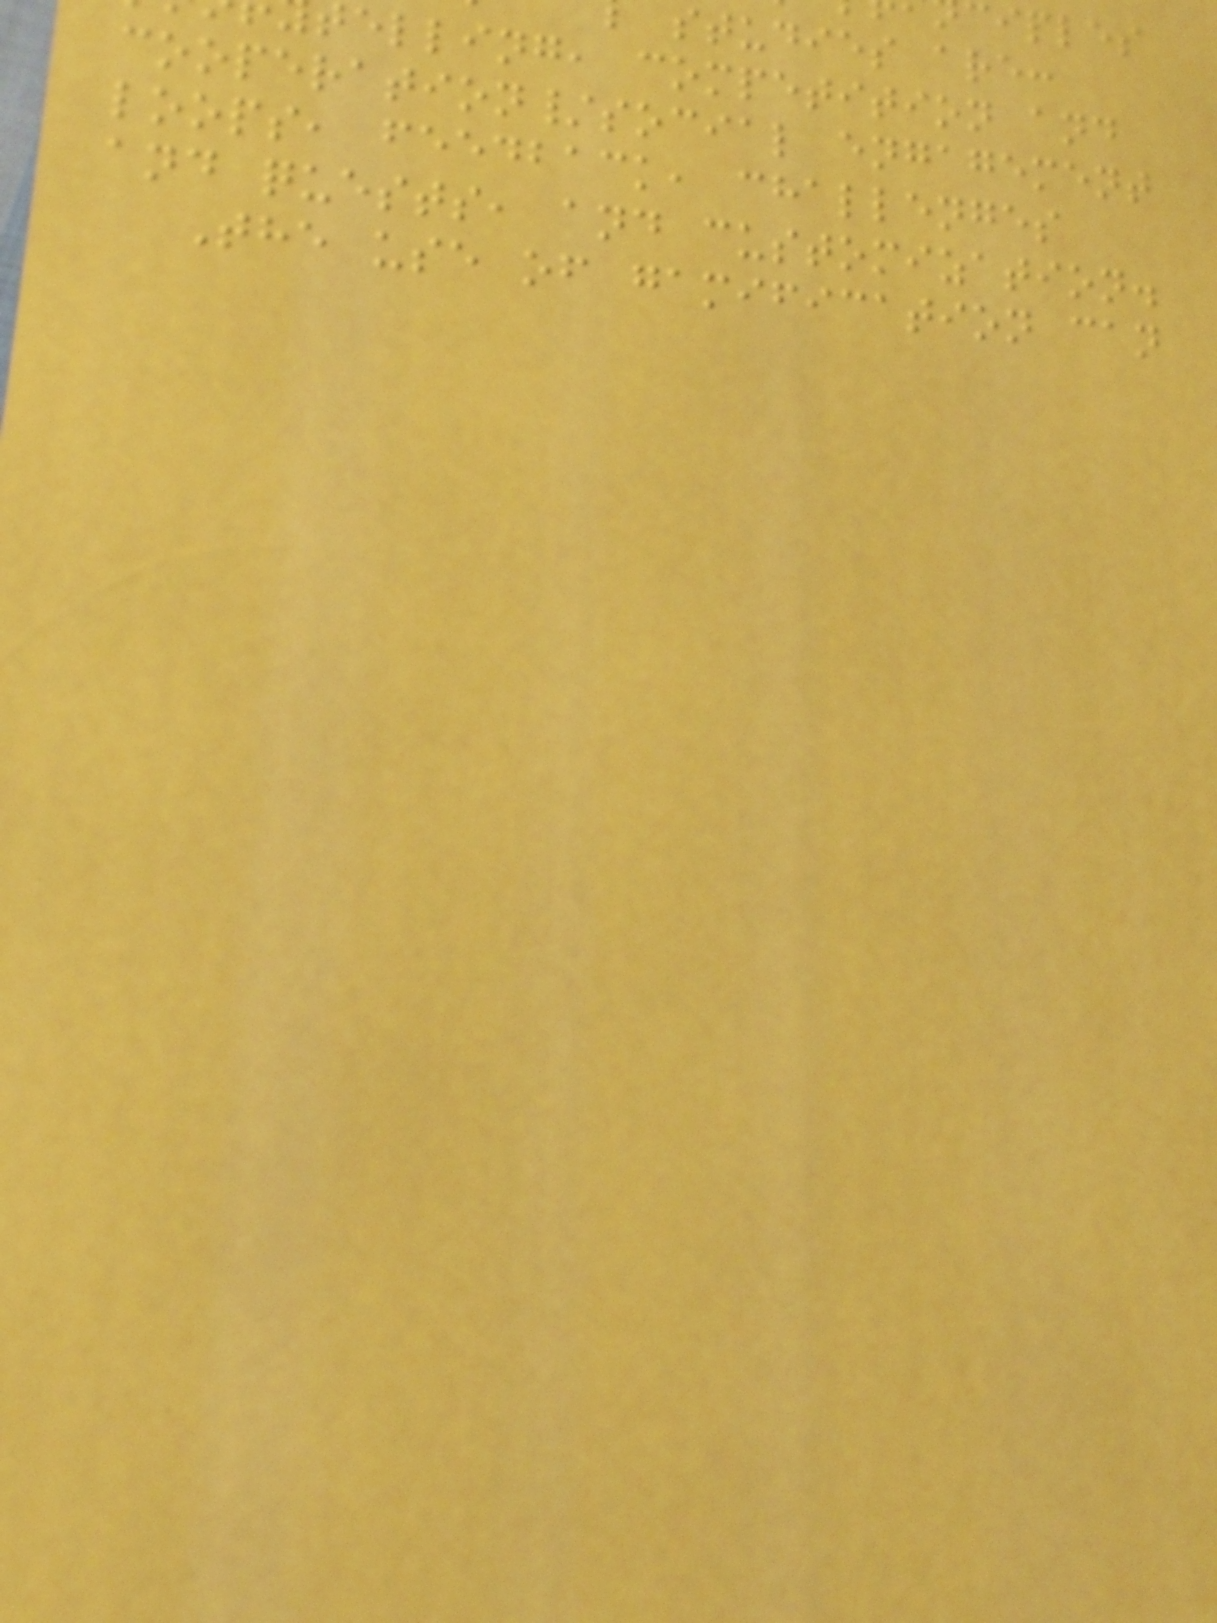studies are:
elling, competition and
cooperation/social engagement
loops, feedback, challenges
and quests, and customization.
The use of gamification can
